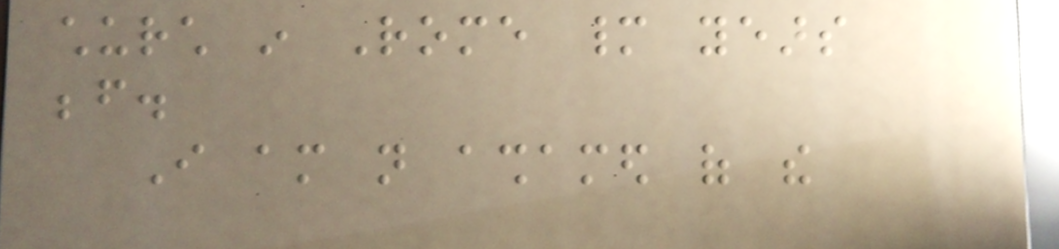church in Rome many years
before.
I am not ashamed of the
